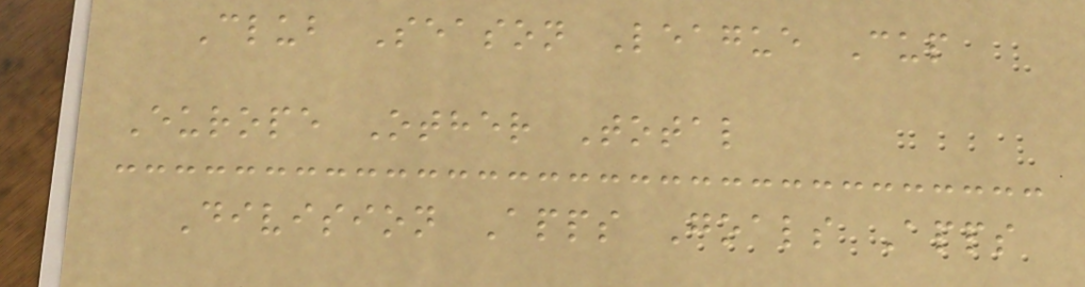Club Season League Cup
Europe Other Total
Division Apps Goals Apps
